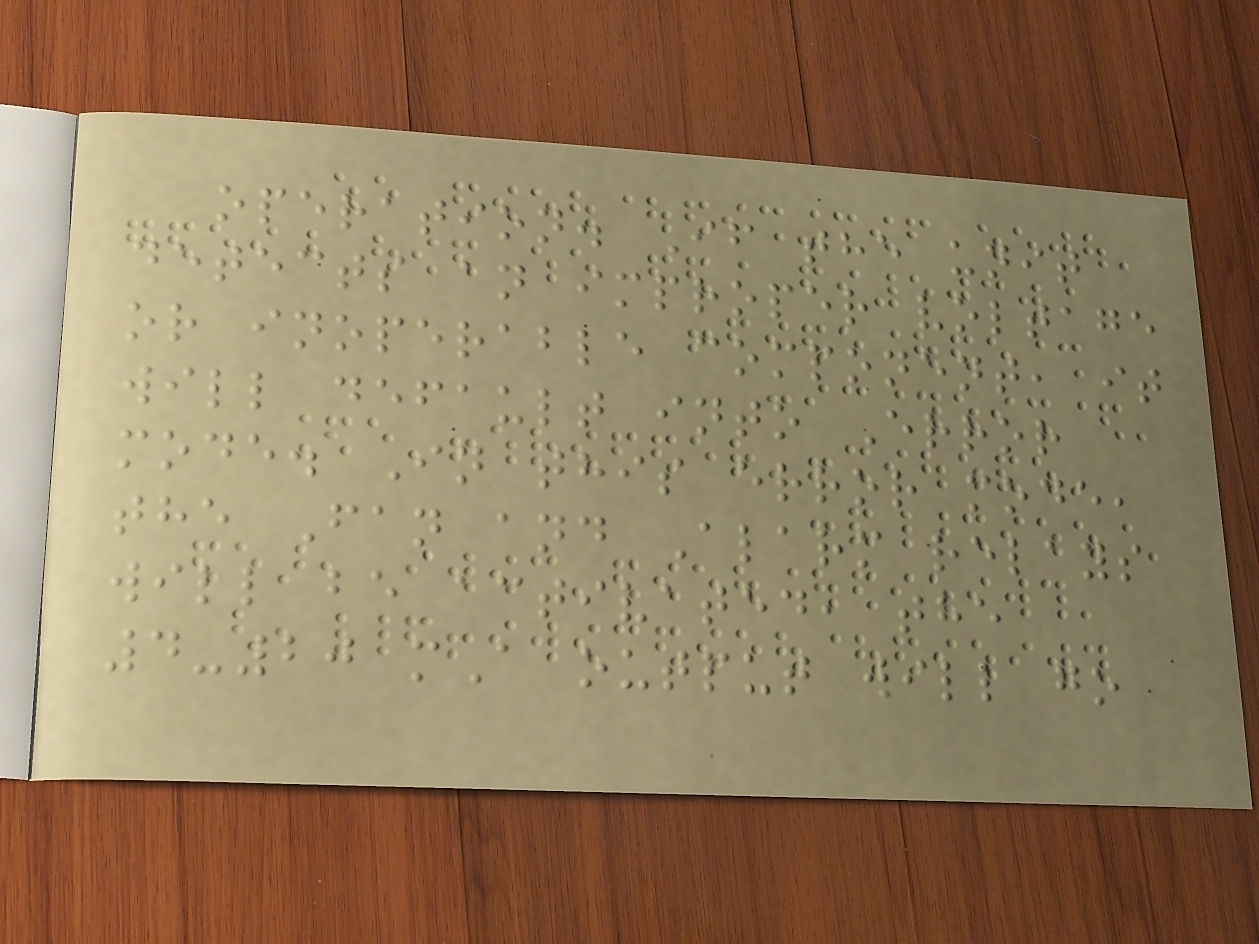operation. If the unit
detects an improper voltage
or inoperable component, it
will default into Error
mode. In this error mode,
the Fan and Alarm relays
will be activated, the
4-20 mA output will go
